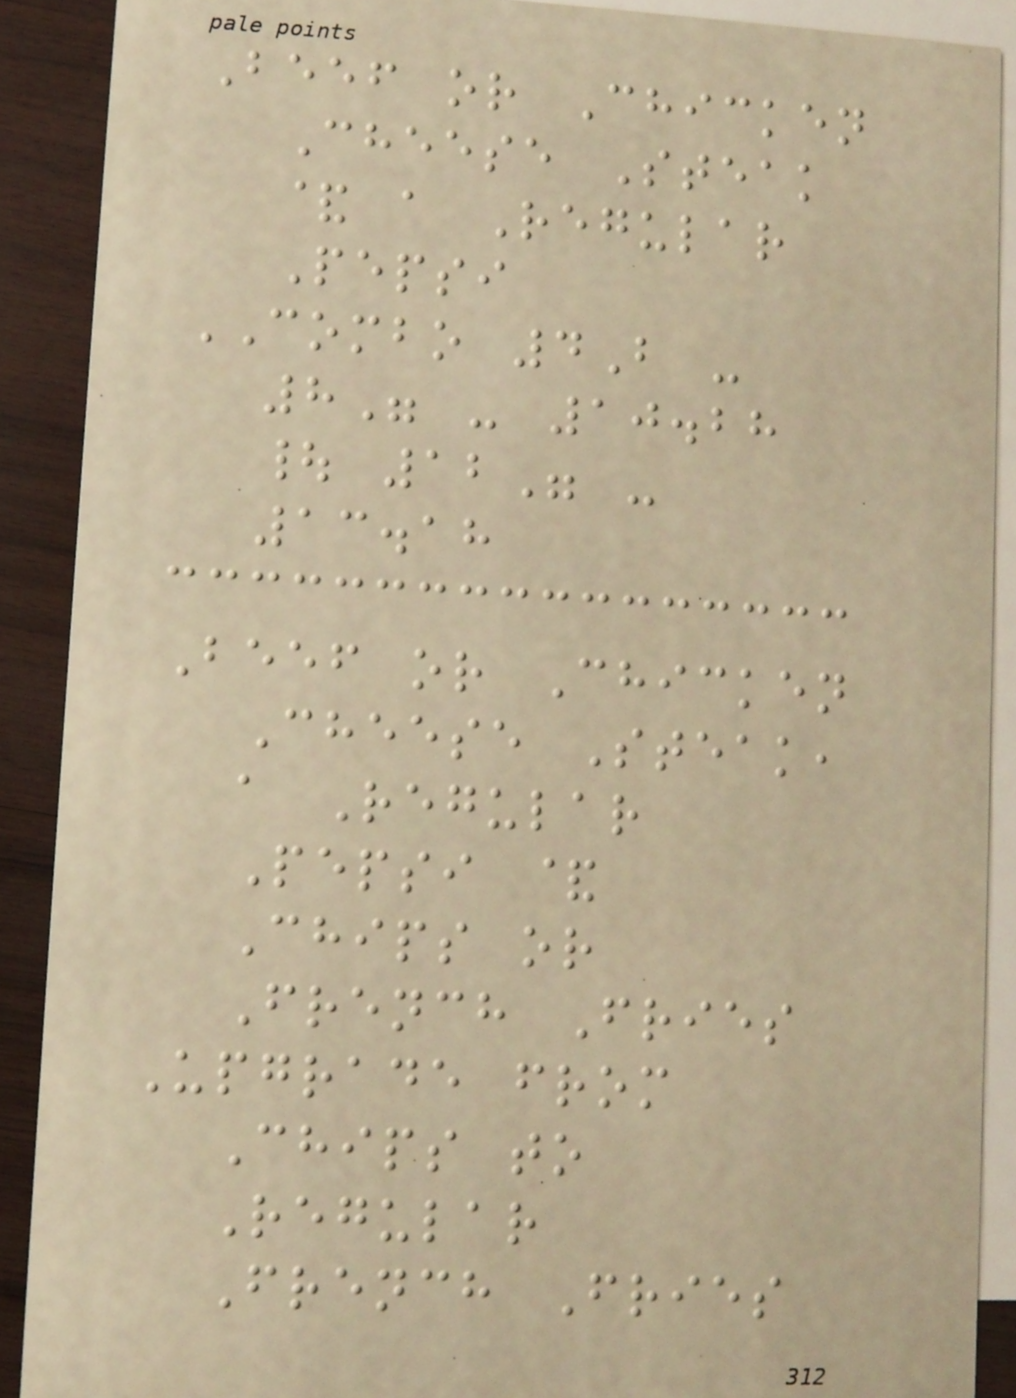Beef or Chicken
Cheese Steak
& a Regular
Pepsi
COMBO 4B -
8" - 10.28
| 12" -
13.18
Beef or Chicken
Cheese Steak,
a Regular
Pepsi &
Chips or
French Fries
Upgrade from
Chips to
Regular
French Fries
